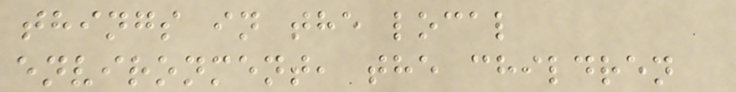things in the local
environment, the children
